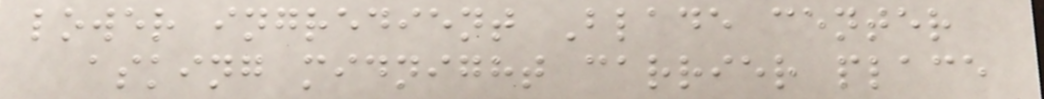lower ingredient Blade center
asking midnight carrier place
